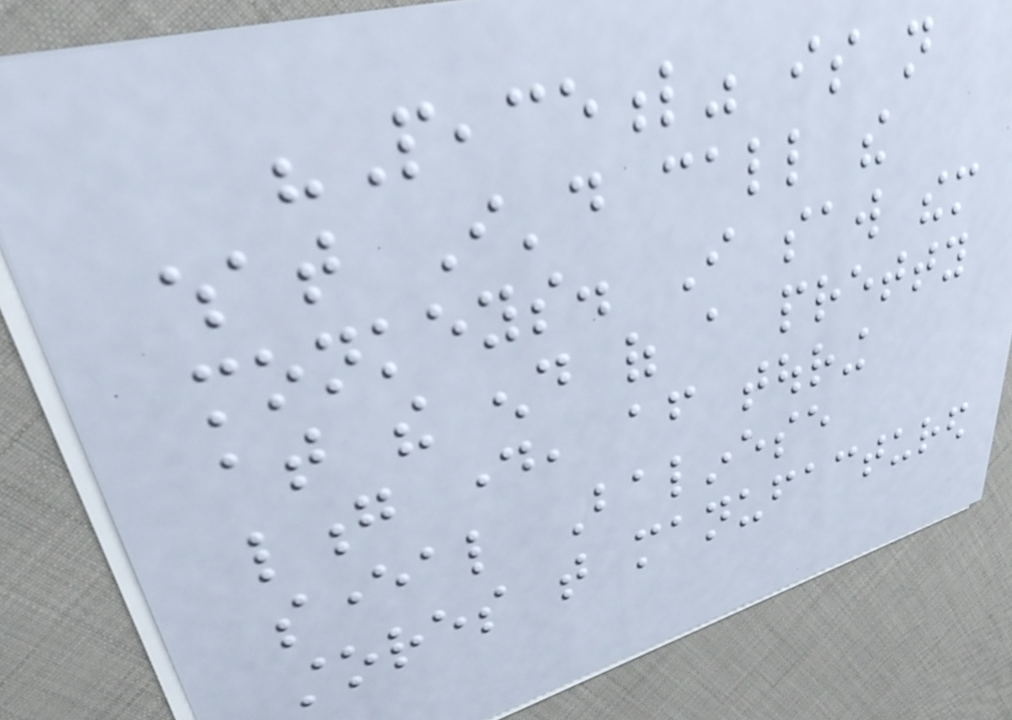"Peaceful" is not
what I'd call the
monkeys. I saw them
at the end of a pretty
long day, after touring
several Balinese
stores that manufactured
